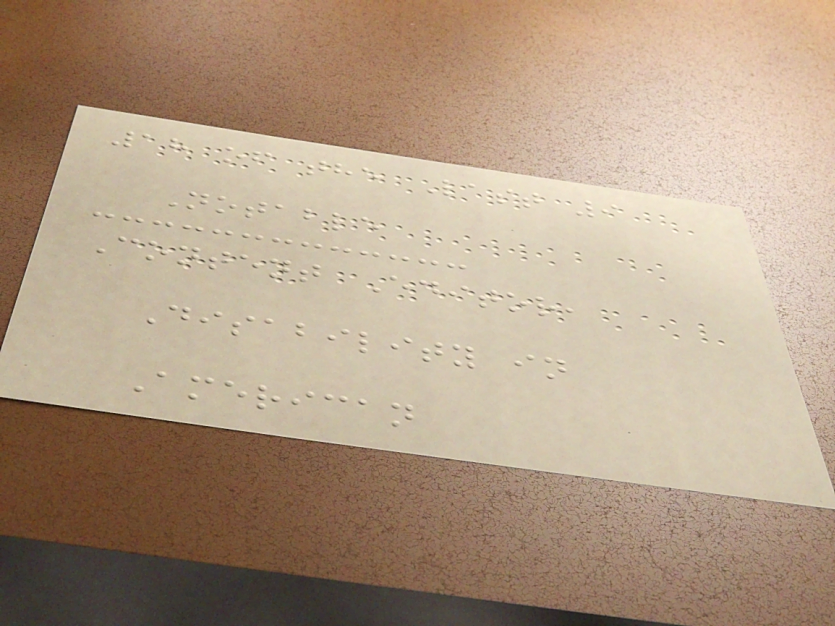18 of the Last 9
Notable
Content Editor,
Disability in
American
